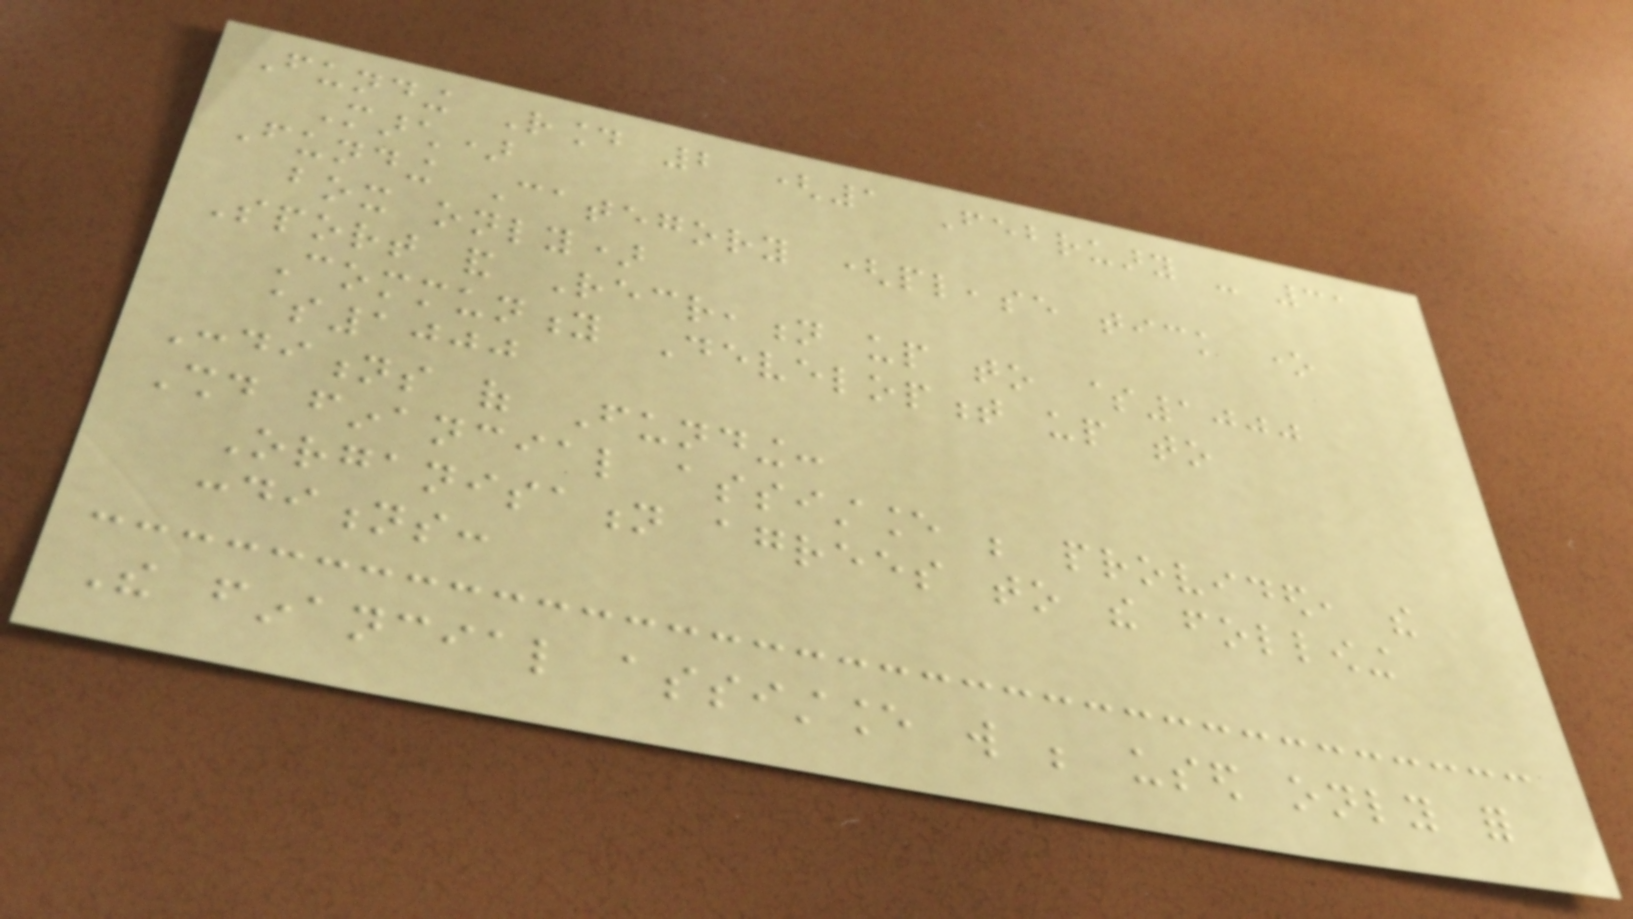Funding Round 2 (1 February - 31
March)
Funding Category (please tick one
box only)
Sport and Recreation up to $1000
Community Development up to
$1000
Conditions of Funding:
Should financial assistance be provided, the
Organisation agrees to the following
conditions:
The financial assistance will be used only for
